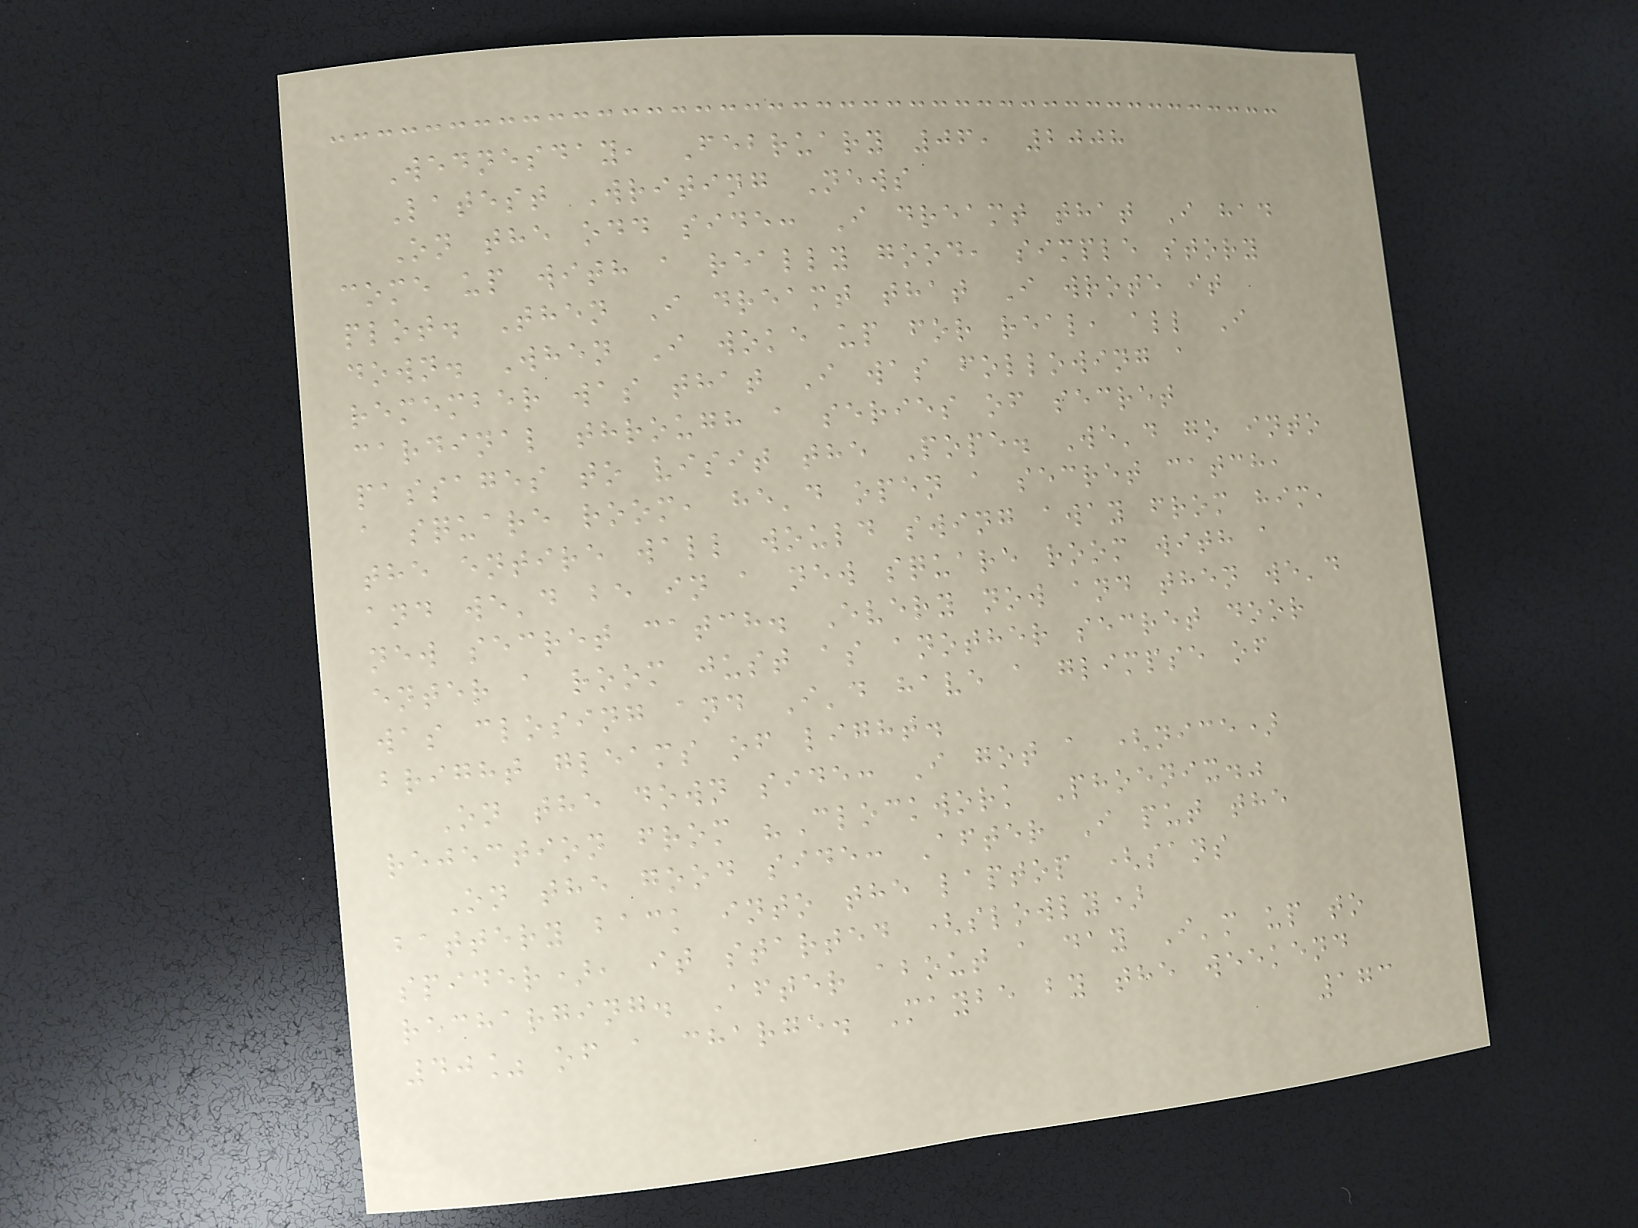Wednesday, February 06, 2008
Latest Writing News
On the odd side: I dreamt that I had
come up with a really good, simple story
plot. Then I dreamt that I wrote it
down. When I woke up for real, all I
remember was that I was following a
cardinal through a series of secret
passages to visit the Pope. We'd go into
a square room, he'd open a secret catch,
the entire wall would swing away from him,
and we'd be in a new square room with a
new secret catch. Every now and then we'd
enter a room just as another secret door
was closing and I'd have a glimpse of
bright gleams of light.
On the down side: I got a (nice)
rejection from "Clockwork Phoenix."
On the good side: After I put the
battery back into the laptop (sans
spider), it started (slowly)
recharging. After about a day I'm up to
40% of a charge. Maybe by the weekend
173
